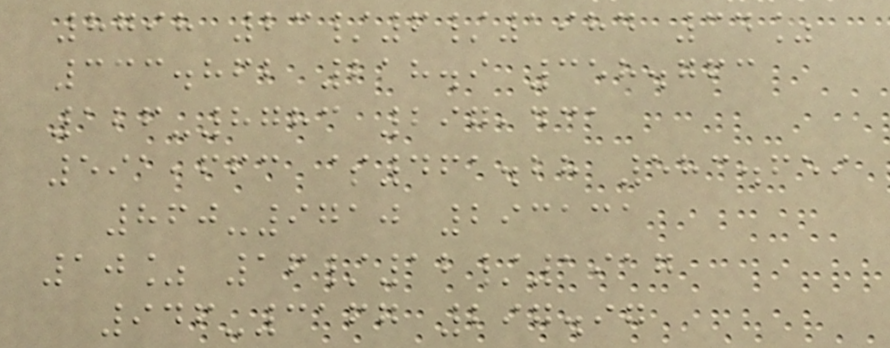8798 23/6/1984 34%
333.862 218.9 358.763
126-8783 297,431
591,663 $461.28 583.659
860-9710 293131
10% 16/12/1917
946-3167 297.97
